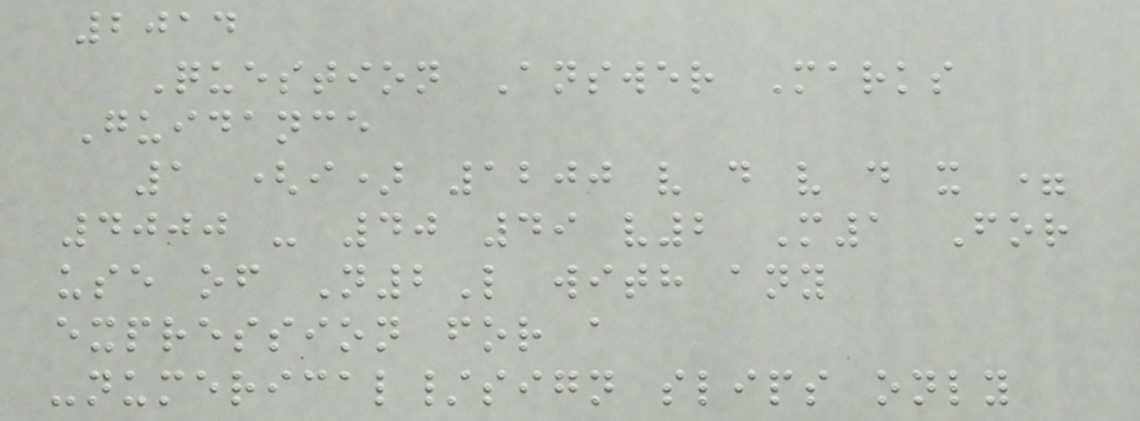2014
Question Answer Marks
Guidance
1 (i) 1200 v d v d x =
4000 - 40 49 v2 M1 For
use of N2L with any
expression for a
-numerical/sign slips only
